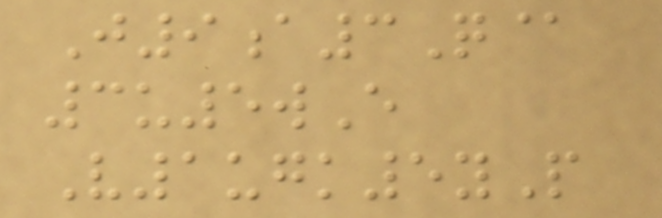J9a3Q@
3u5wE
V1ugk5yP
